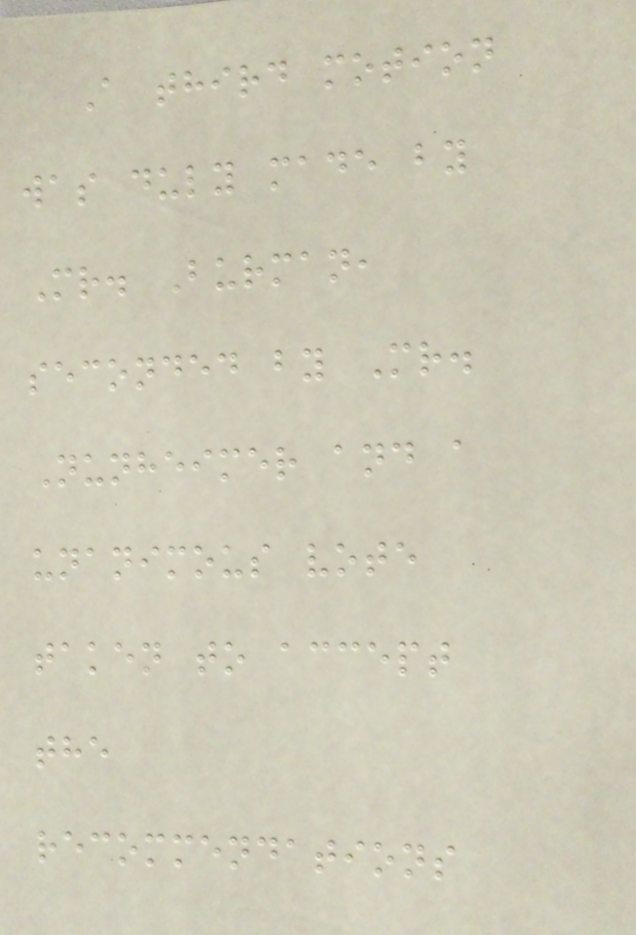A third motion
was duly made by
Mr. Burman,
seconded by Mr.
Nunheimer and a
unanimous vote
taken to accept
the
recommendations
